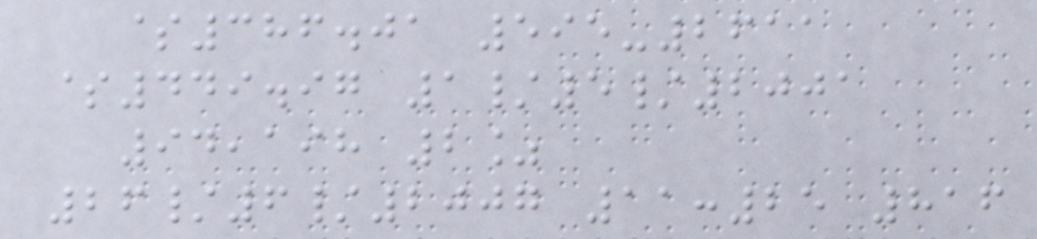$386.01 595-2611
$449.97 1/5/2001
94,198 2%
26/6/2007 11:25 816
